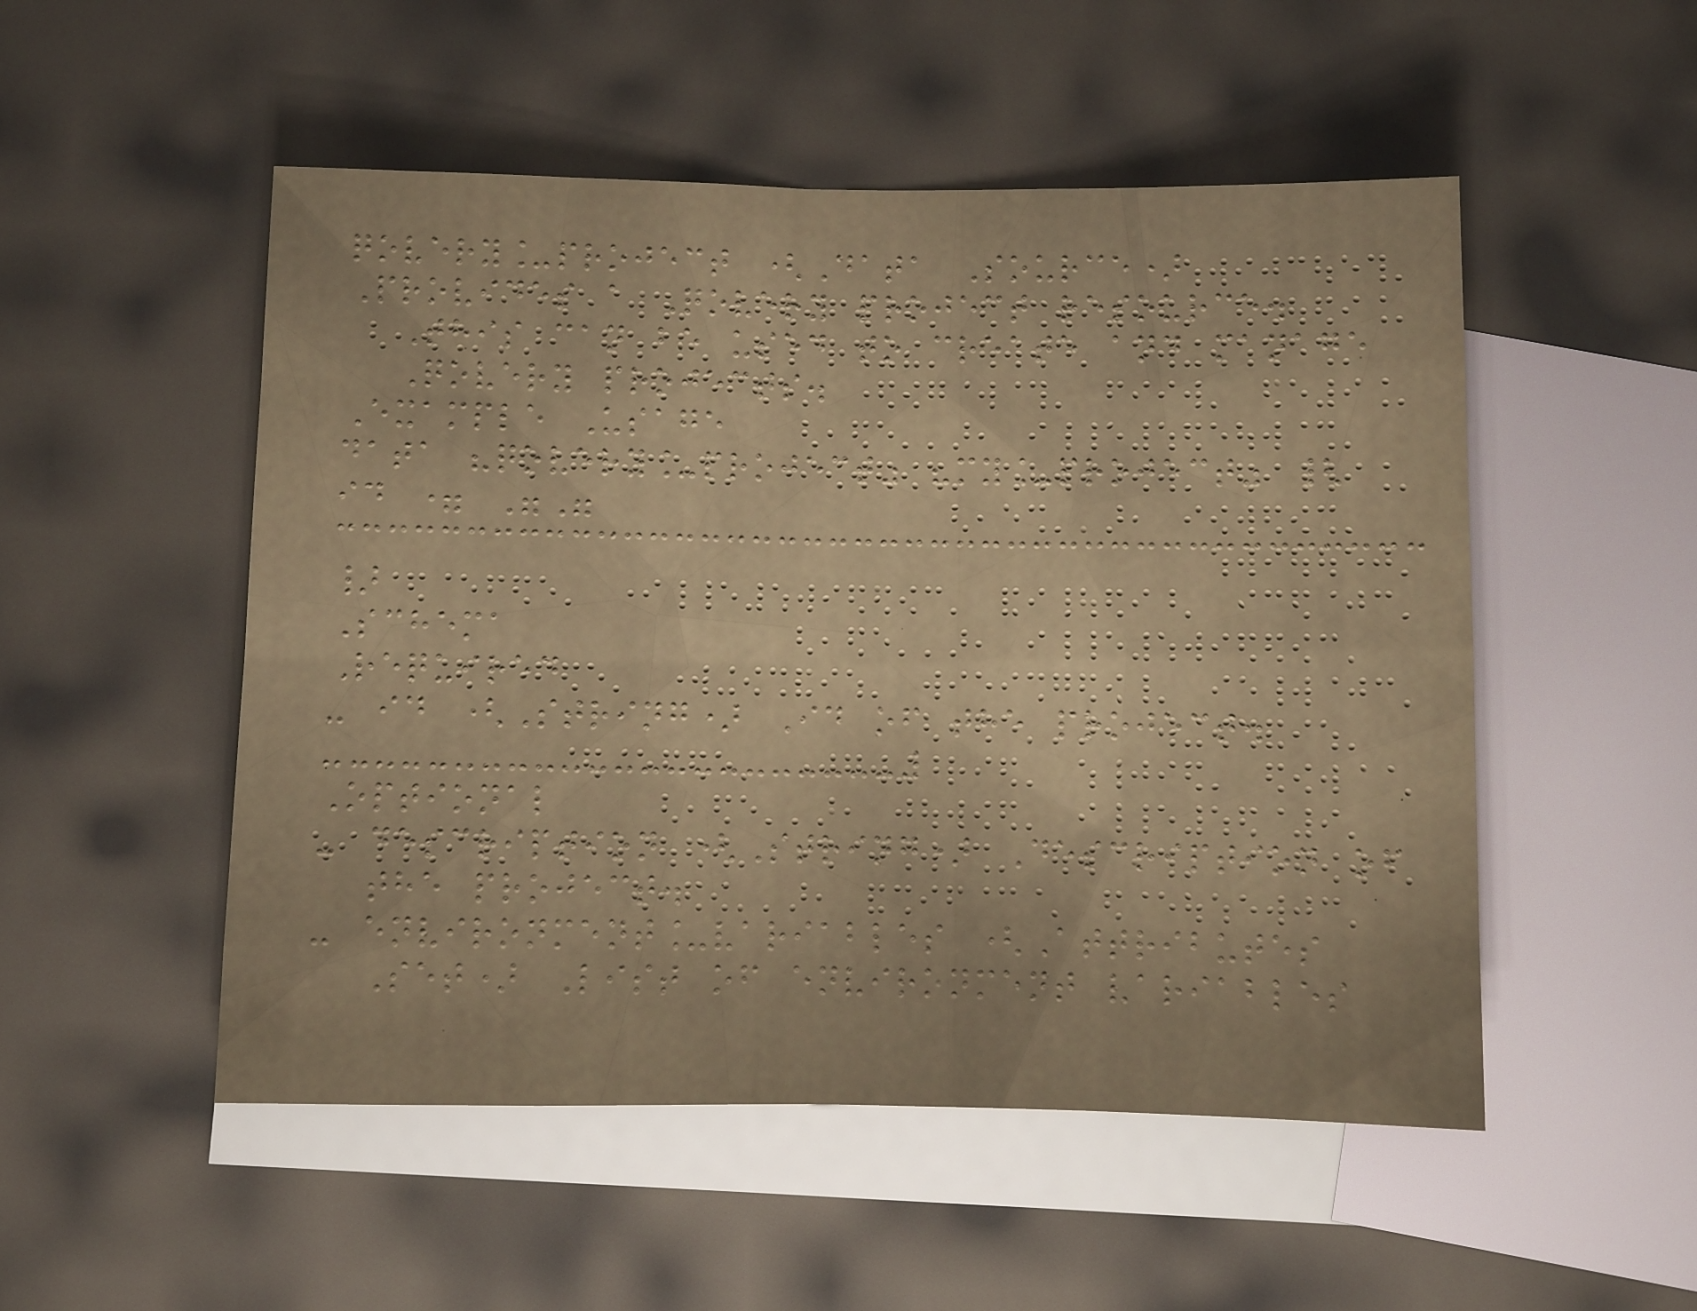qovery_project (Data Source)
Provides a Qovery project resource.
This can be used to create and manage
Qovery projects.
Example Usage
data "qovery_project" "my_project" {
id = ""
}
Schema
Required
- id (String) Id of the project.
Optional
- description (String) Description of
the project.
- environment_variables (Attributes
Set) List of environment variables
